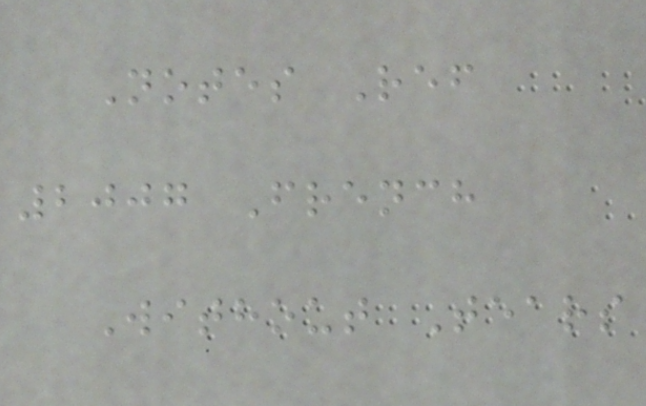Notes Ref
2007 French
Without Tears
